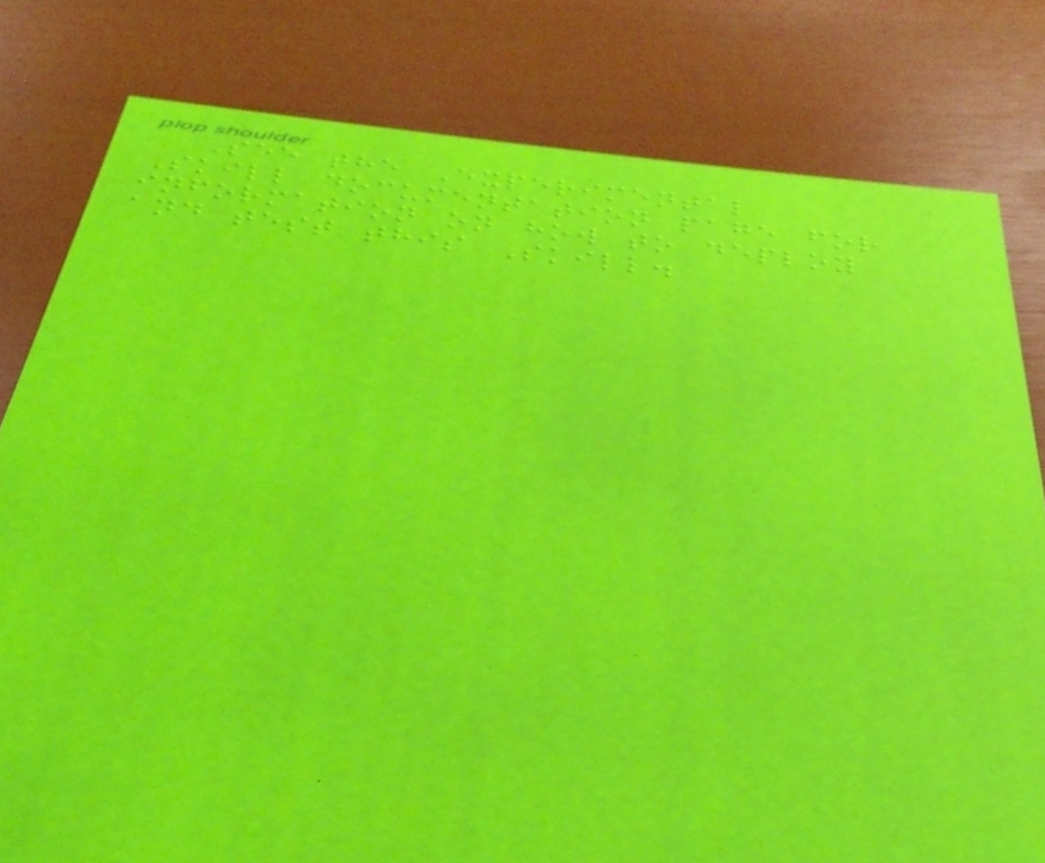See the Experimental
Skill documentation page for
information on how to deploy
and test this Skill.
